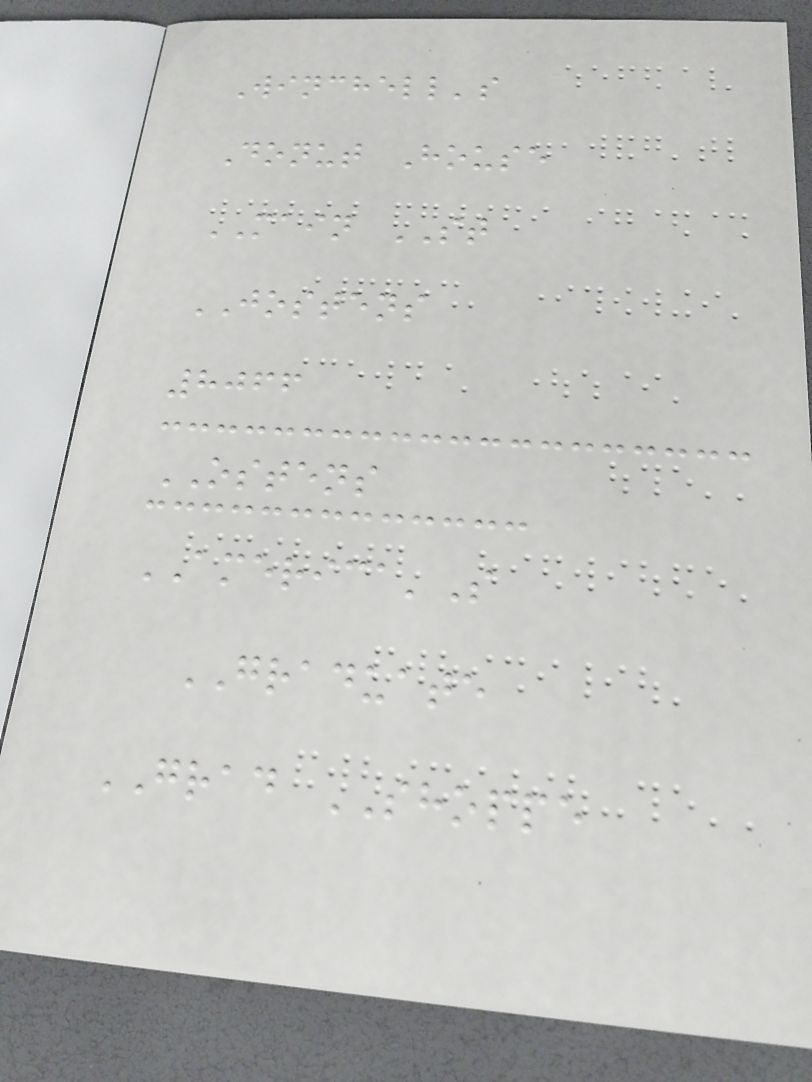Winchell's
Donut House
MAIN ST
JOSTENS
8066
OSTENS
AMERICA'S
GRADUATE
GRAD SHOPPE
